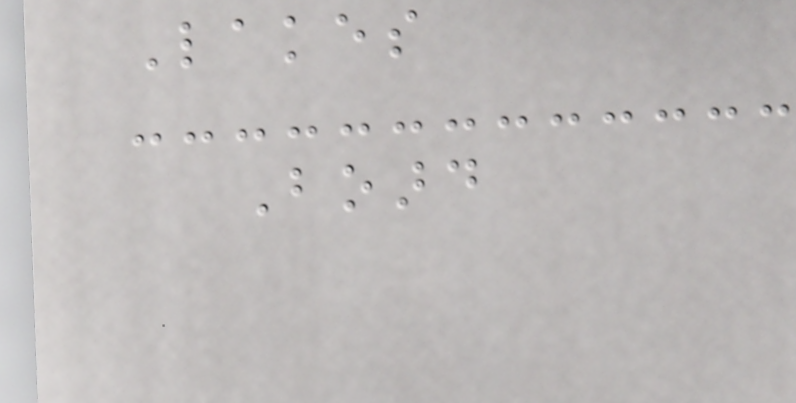Lakes
Board
